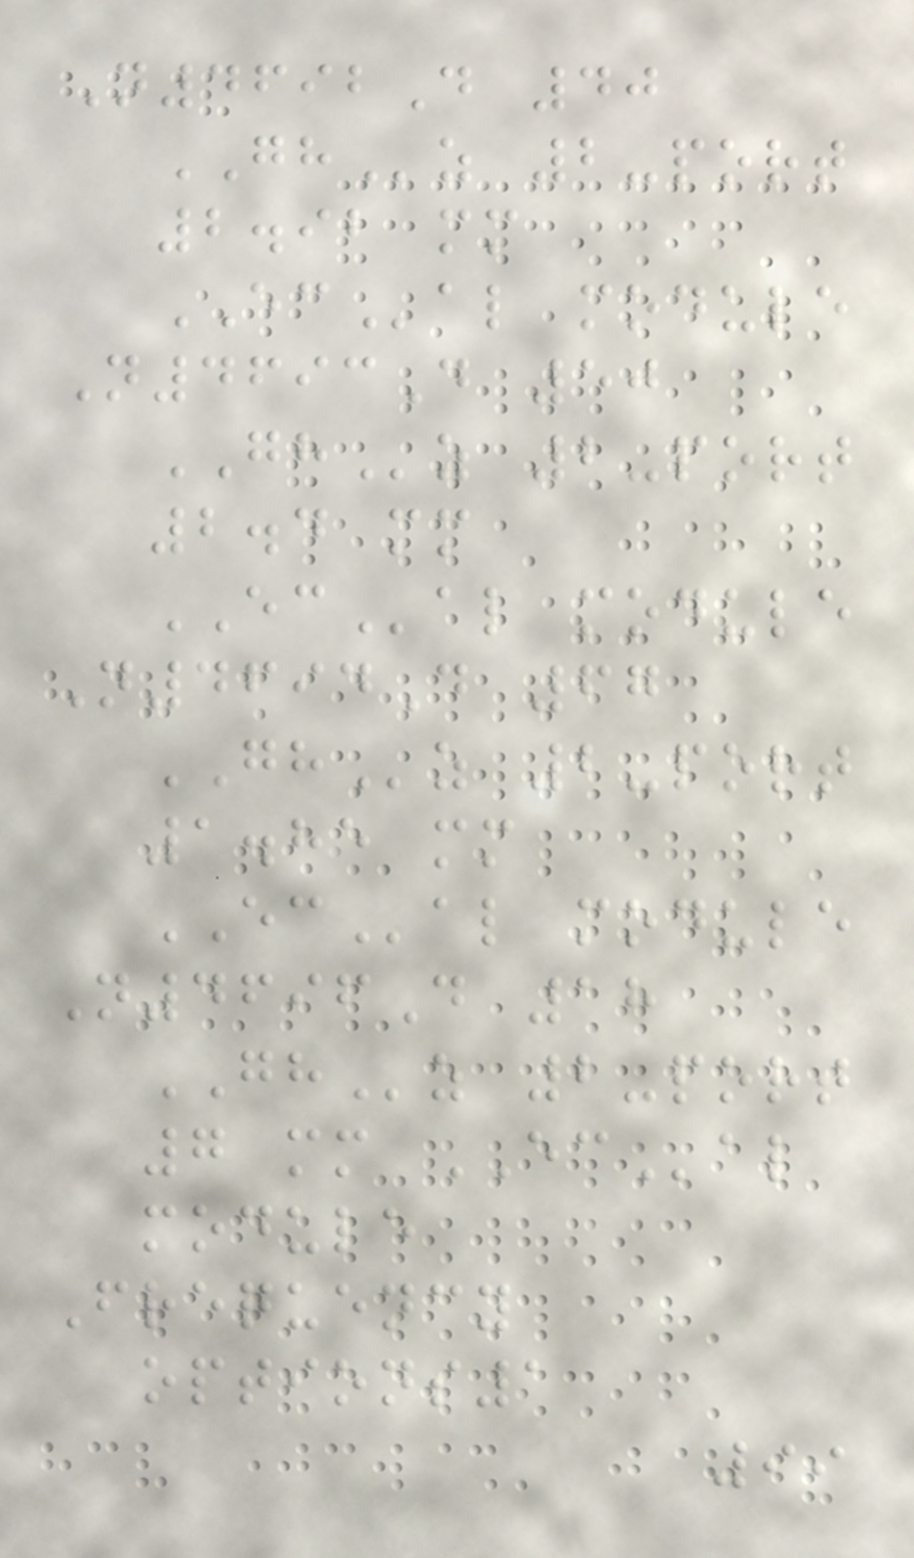N4692D 40
GHz 2-port
2.92 mm
ECal module
N4693D 50
GHz 2-port
2.4 mm
ECal module
N4694D 67
GHz 2-port
1.85 mm
ECal module
N4696D 18
GHz 2-port
7 mm ECal
module
Frequency
options1
99
